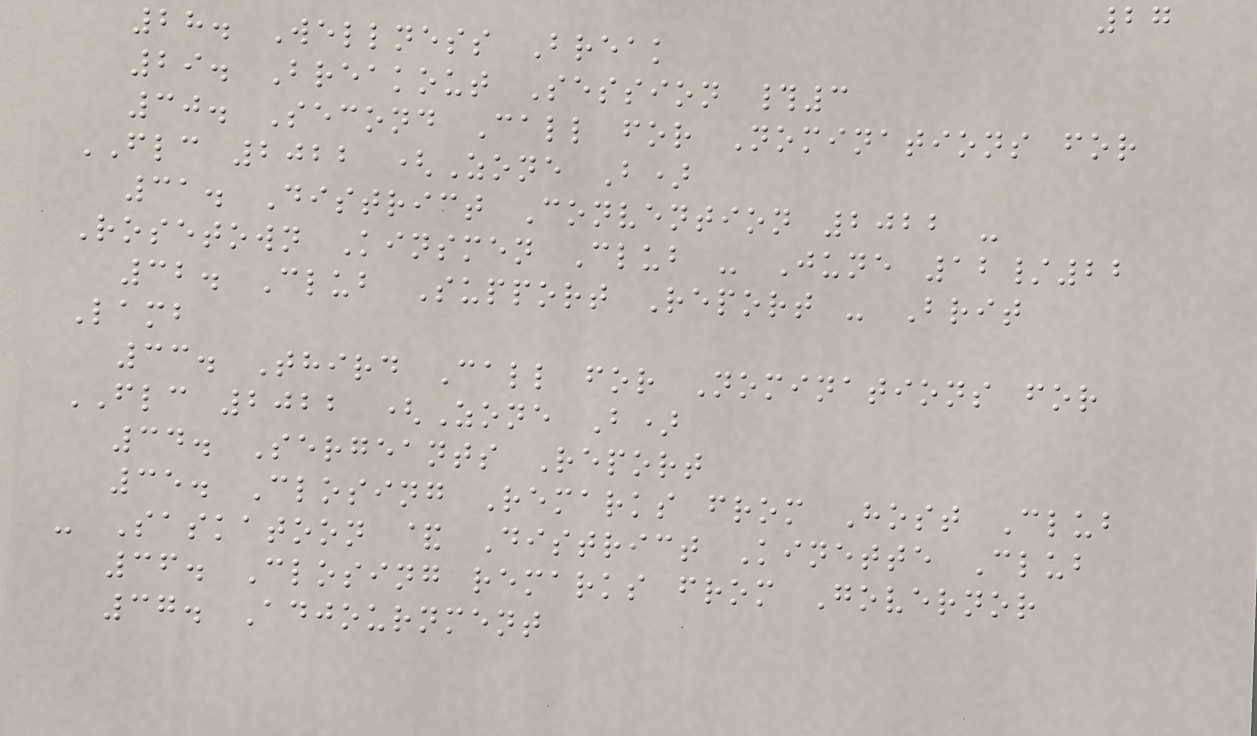27
28. Wellness Break
29. Breakout Session #3
30. Second Call for Nominations for
FLC 2022 (Zone B)
31. District Convention 2022 -
Rosetown Kinsmen Club - June 12/22
32. Club Support Report - Brit
Lamb
33. Third Call for Nominations for
FLC 2022 (Zone B)
34. Sergeants Report
35. Closing Remarks from Host Club
- Saskatoon & District Kinette Club
36. Closing remarks from Governor
37. Adjournment
